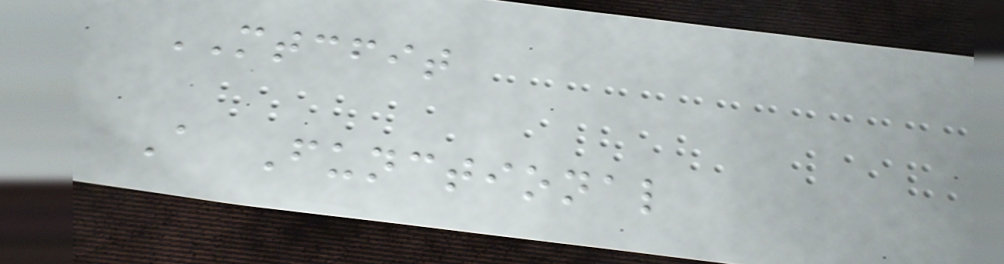MTCFIT
A Functional
